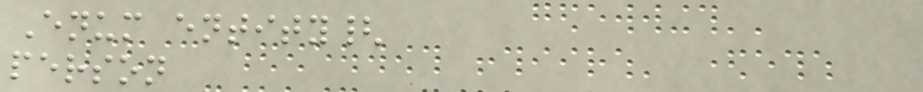Enum entity{
person
